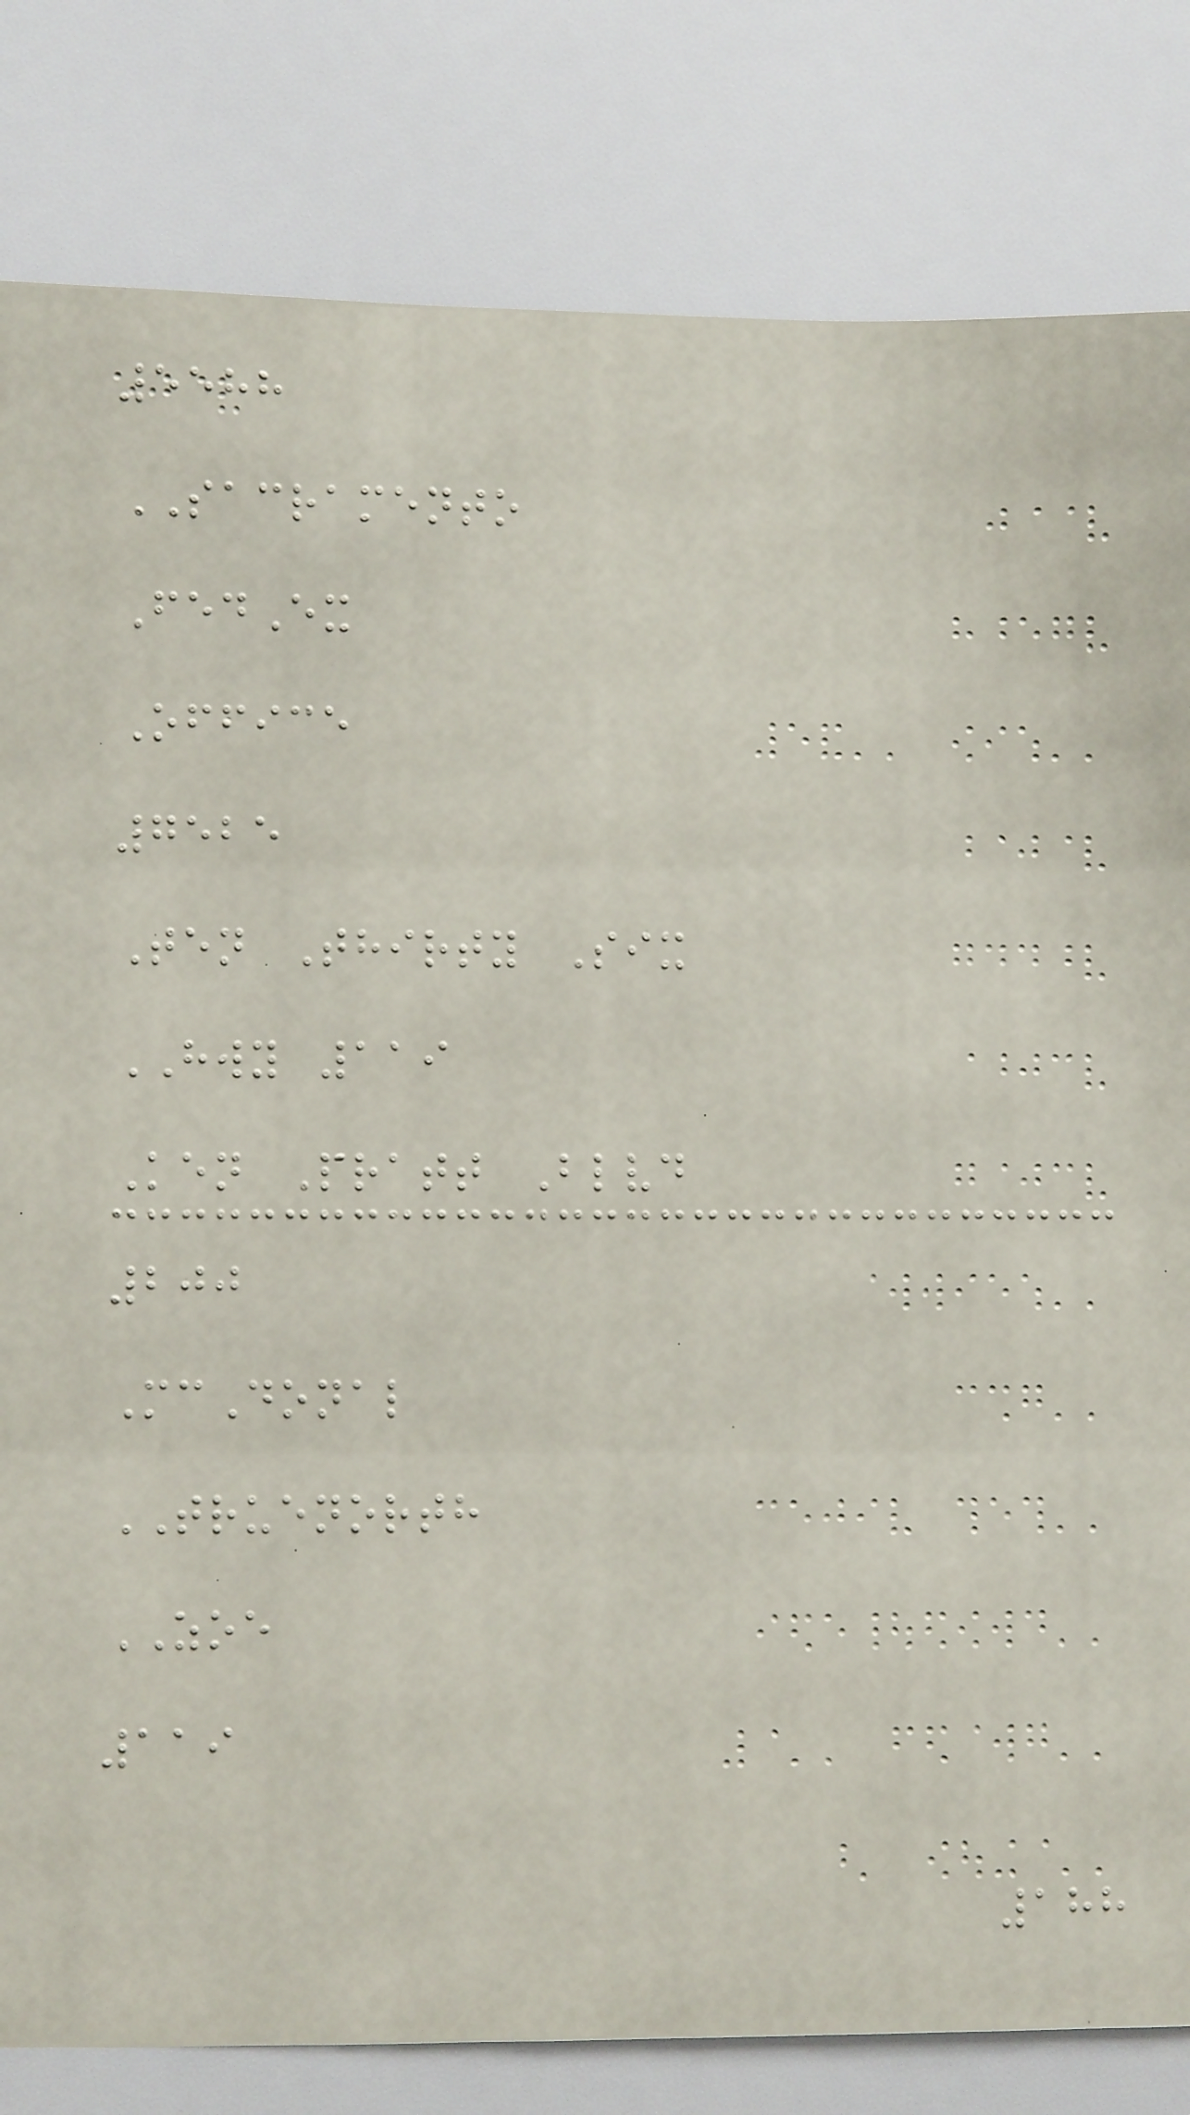5588
SACRAMENTO
FedEx
Office
7525
Ten Thirty Six
HWY 119
Ken Pratt Blvd
200
McDonal
TRUENORTH
ZOE
119
188
